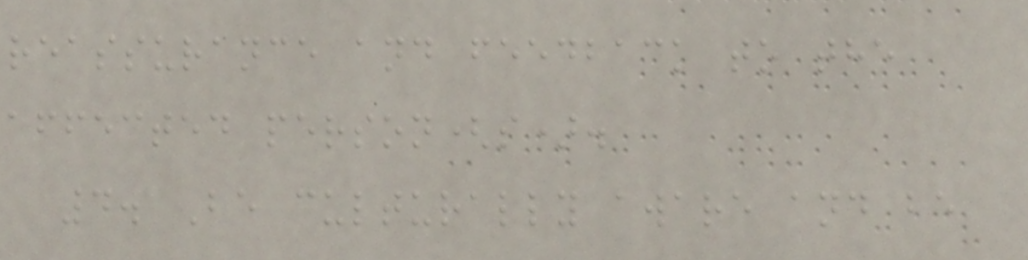reassurance and feedback to the
affected person(s).
4. Be culturally aware and be
